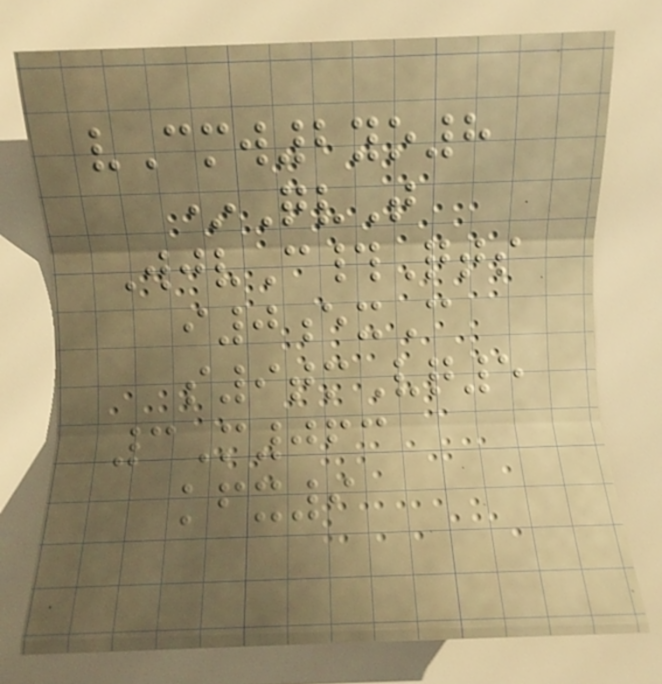vCmw2yo8
*QvT
WjvC#Qts
i0exC
s9tmVq5
3M063
kfx9
